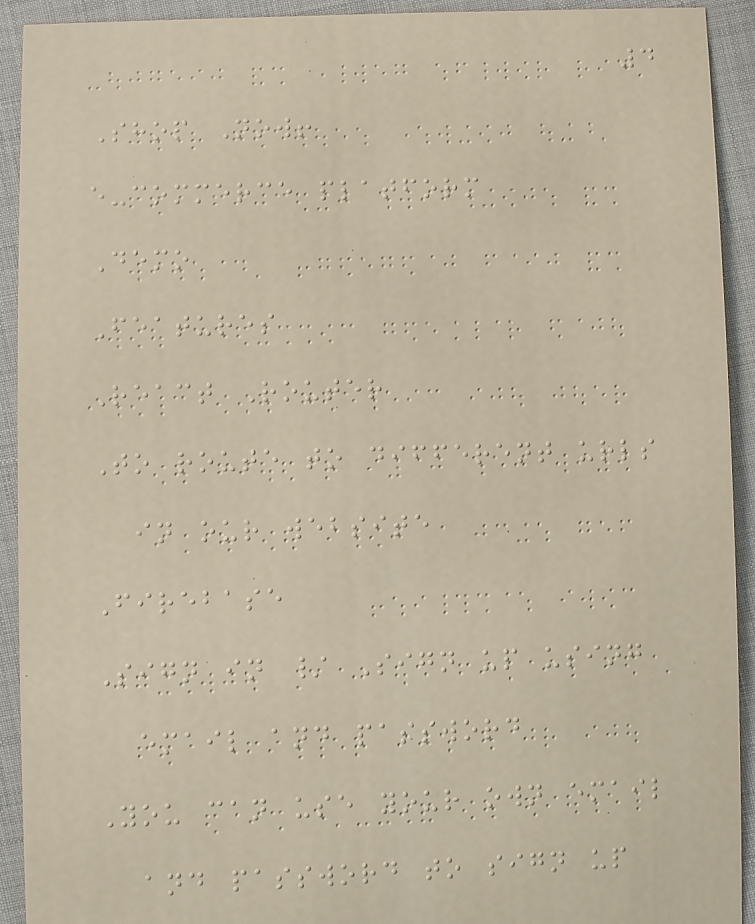4
Shop Now!
e-commerce platform
Demo
Features
React Router
To route to different urls
in our website
Firebase
Sign in / Sign up using
email and password
You can use your own email
and password to sign up
